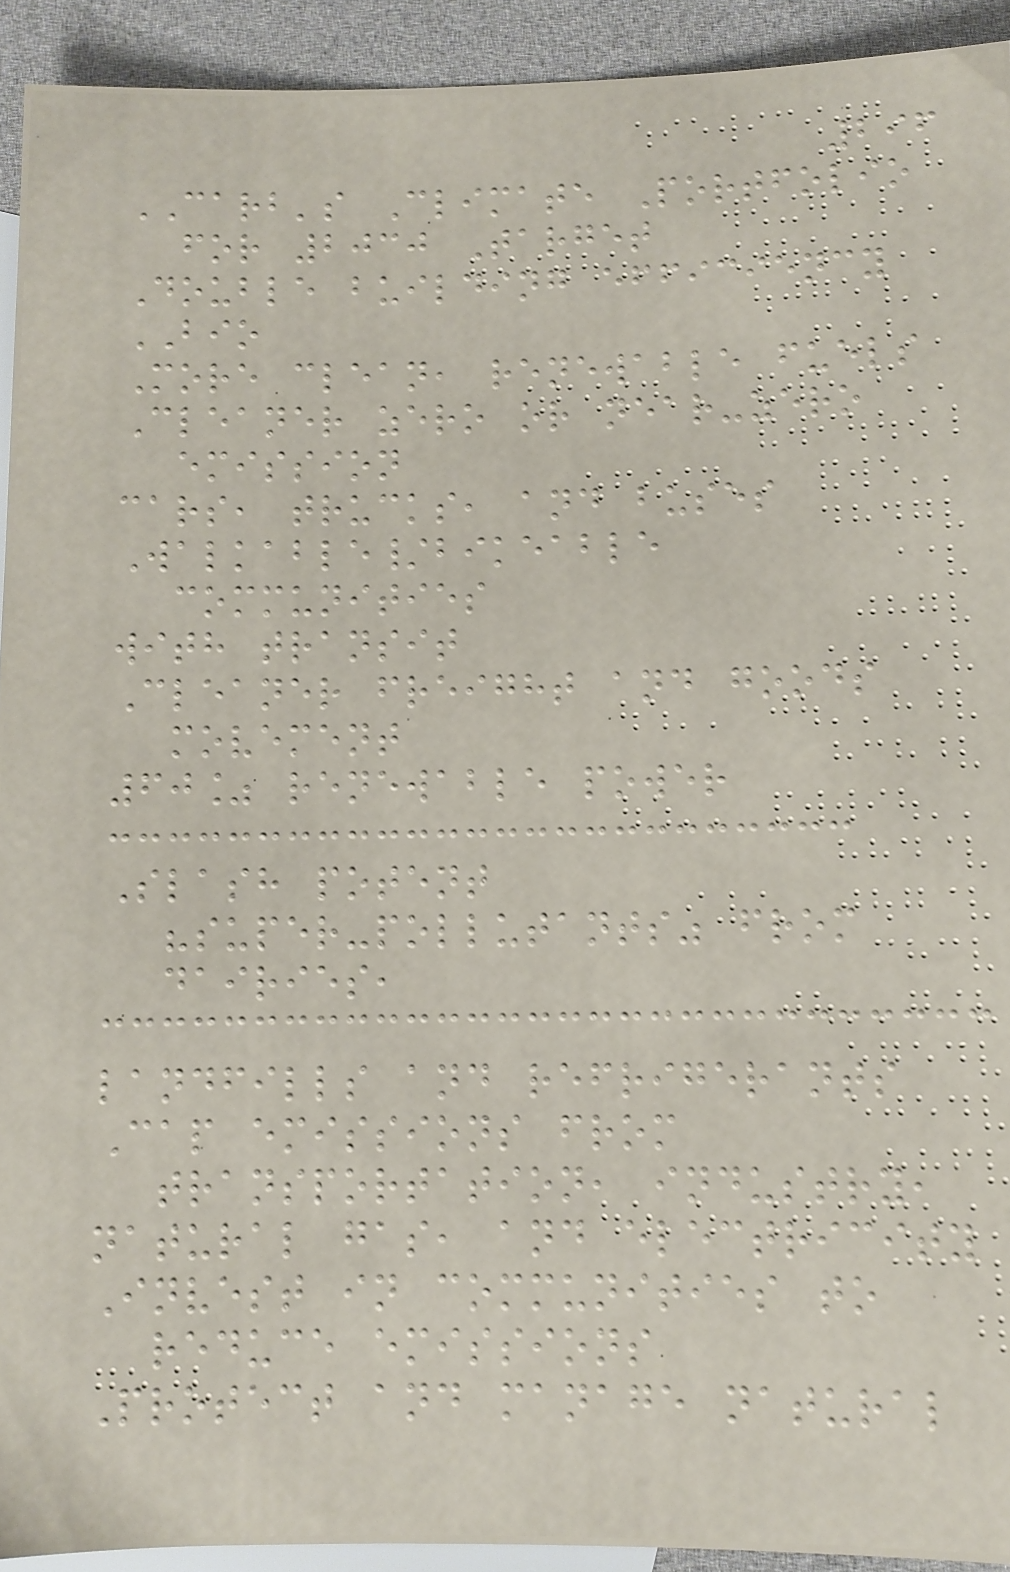296
CARB's Climate Portfolio
for 2030 Target
Double building efficiency
BIO
More clean, renewable fuels
Cleaner zero or near-zero
emission
cars, trucks, and buses
Walkable/bikeable
communities
with transit
Cleaner freight and goods
movement
60% renewable power
Slash potent
"super-pollutants" from
dairies,
landfills and refrigerants
Cap emissions from
transportation, industry,
natural gas, and electricity
Invest in communities to
reduce emissions
Protect and manage natural
